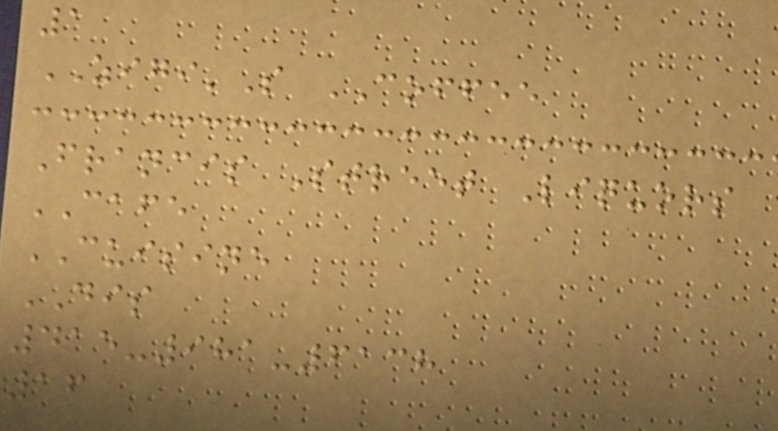1
ZIGI'S COFFEE
Francis Street Liquors
CAFE
CUISINE
DIS
415-981-6138
16
